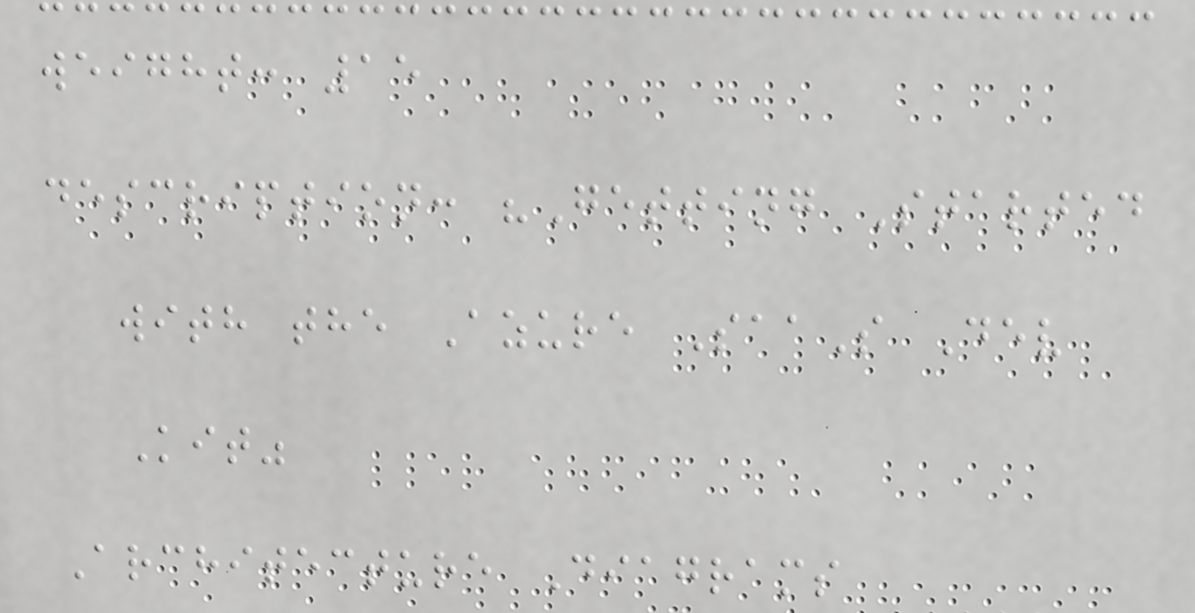weight: 15
description: "Getting Started
with the Azure SaaS Dev
Kit"
Architecture Diagrams
